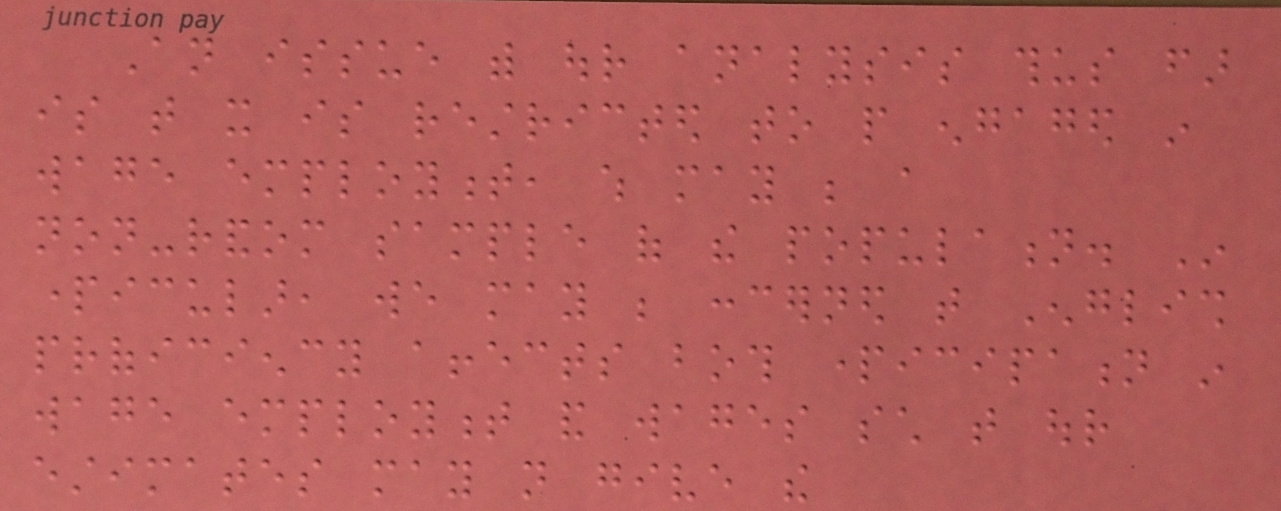An issue with our analysis thus far
is that it is restricted to people engaged in
wage employment, which may be a
non-random sample of the population. In
particular, we may be concerned that English
proficiency affects both participation in
wage employment and wages such that our
estimates may not give the
